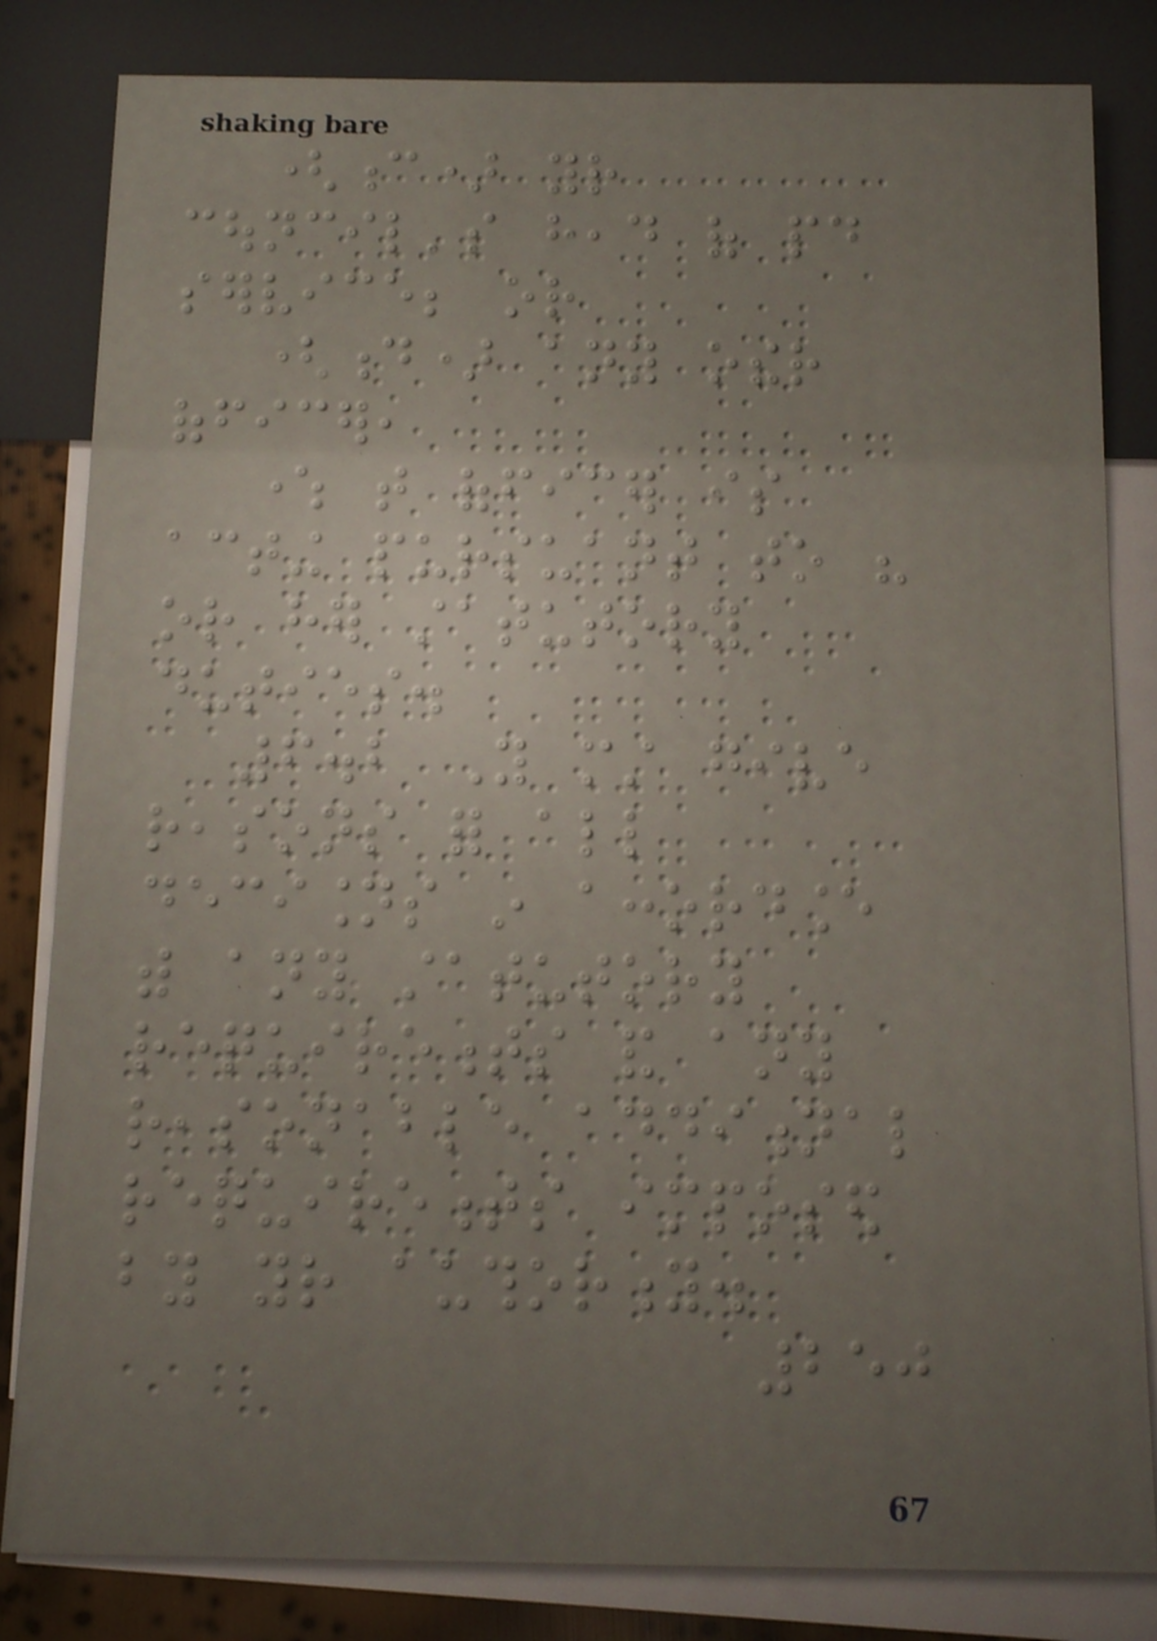(c) your
council's head of paid
service; or
(d) any other
officer,
where that officer is
acting pursuant to his
or her statutory
duties.
6.2 You must give
reasons for all
decisions in accordance
with any statutory
requirements and any
reasonable additional
requirements imposed
by your authority.
250
